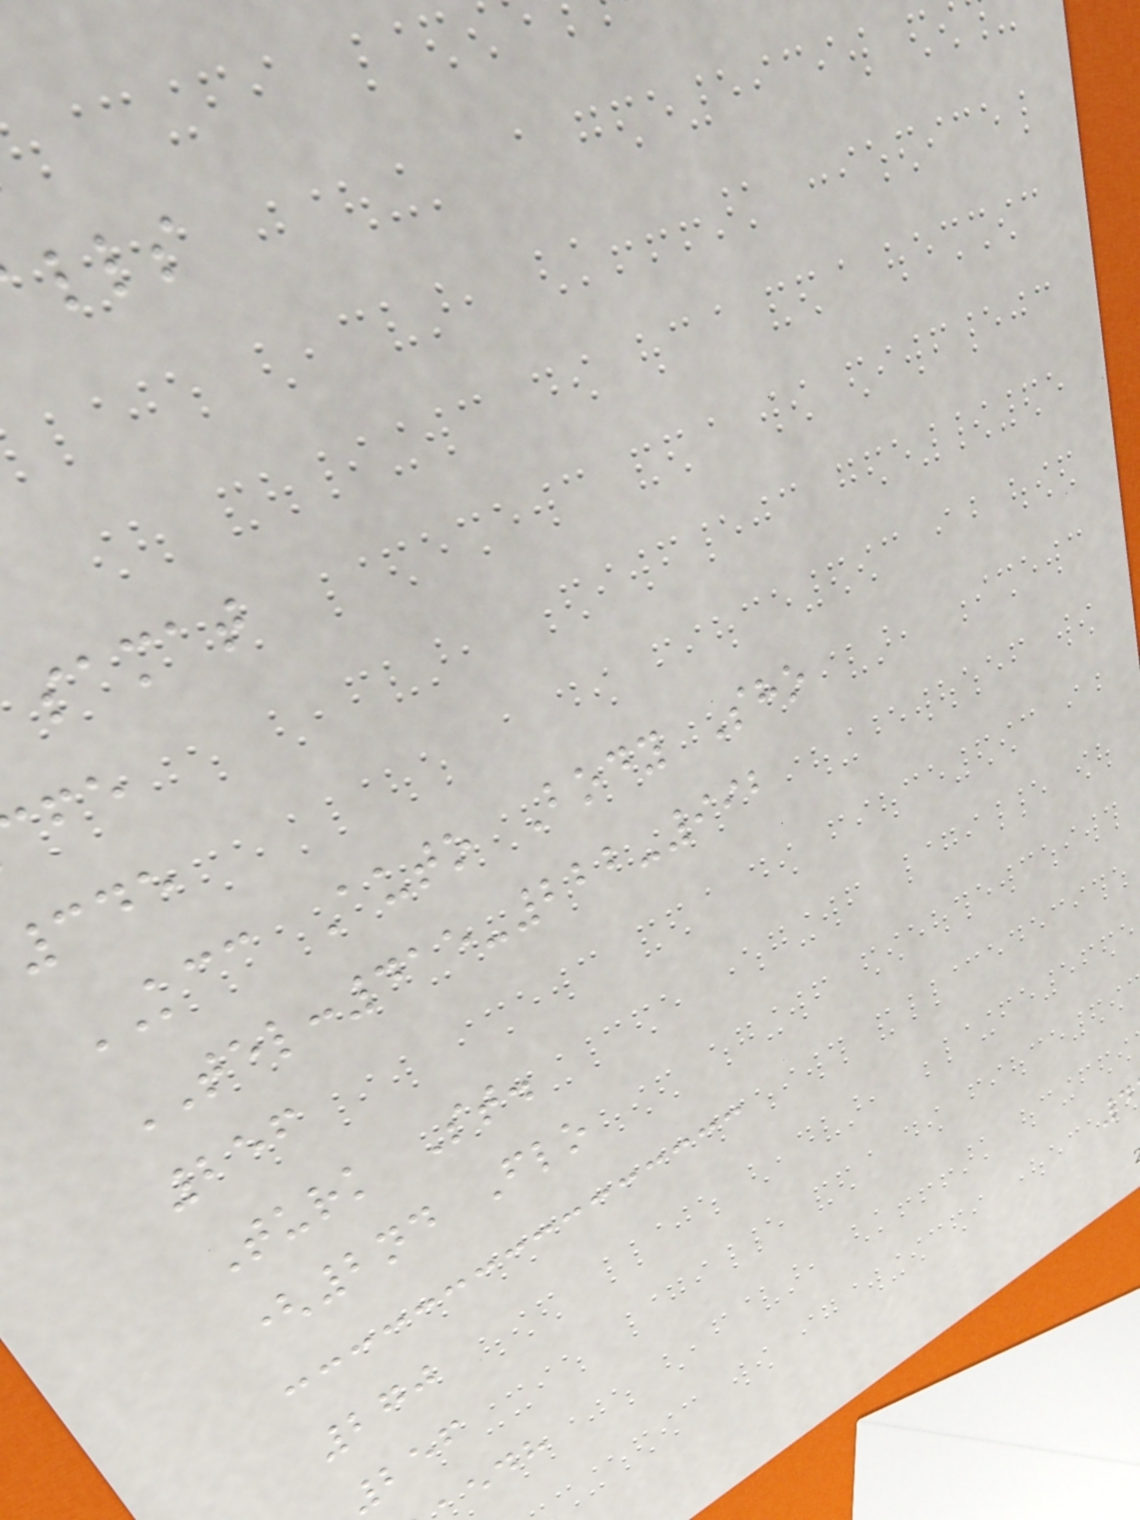samat
345
KCC Auto Body Sho
TEL:415-222-992
256
Turk St.
(2nd Flo
270
256
